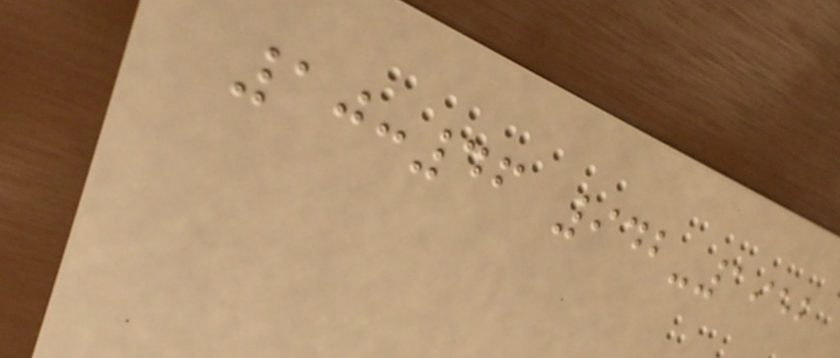10:46 942-1952
